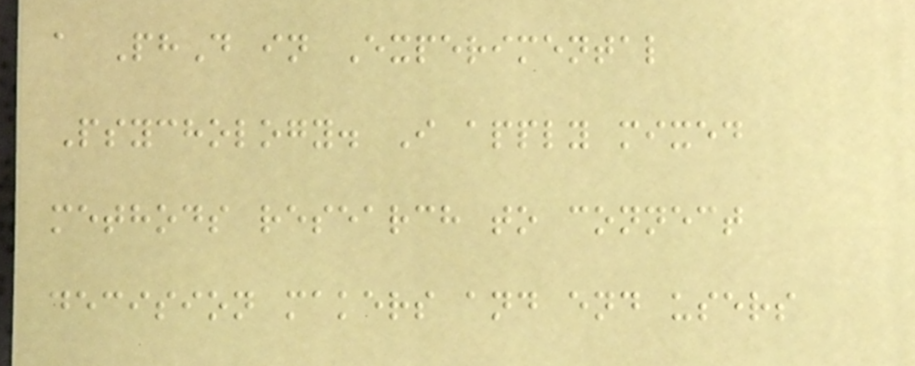a PhD in Experimental
Psychology. I apply mixed
methods research to connect
decision makers and end users
